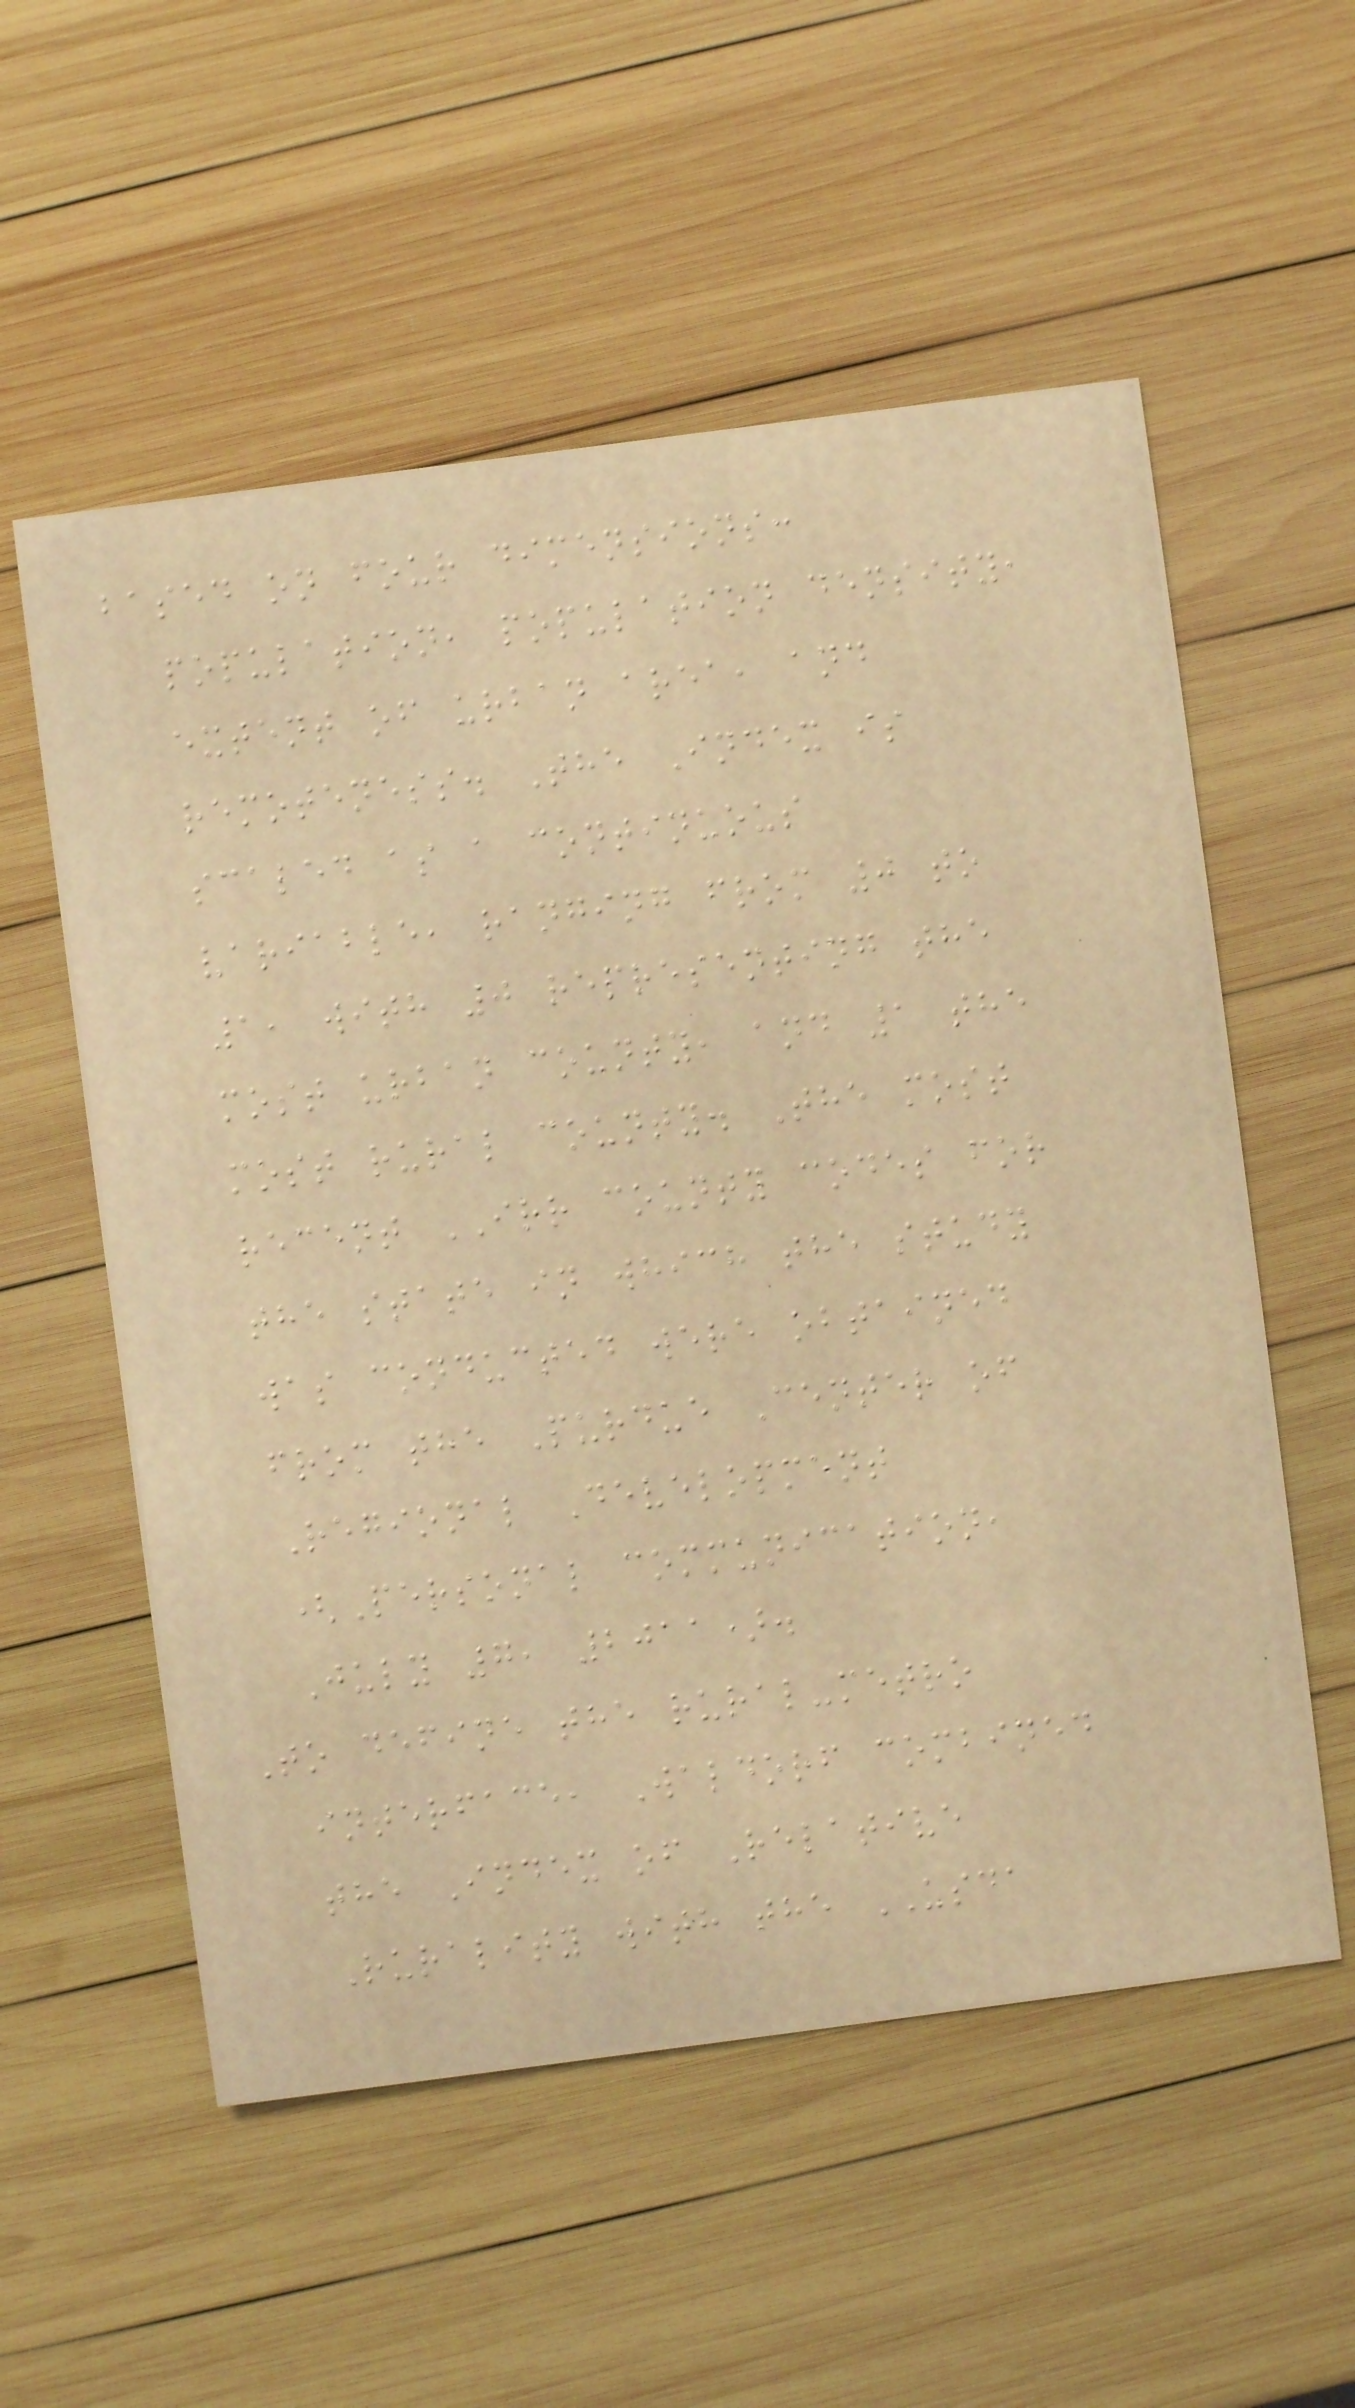based on four dimensions:
population, population density,
extent of urban area, and
remoteness. The Index is
scaled as a continuous
variable, ranging from 0 to
1, with 0 representing the
most urban county, and 1 the
most rural county. The most
recent IRR county codes for
the state in which the study
was conducted were obtained
from the Purdue Center of
Regional Development
(Personal communication,
July 7, 2011).
To define the rural-metro
interface, Waldorf combined
the Index of Relative
Rurality with the USDA
